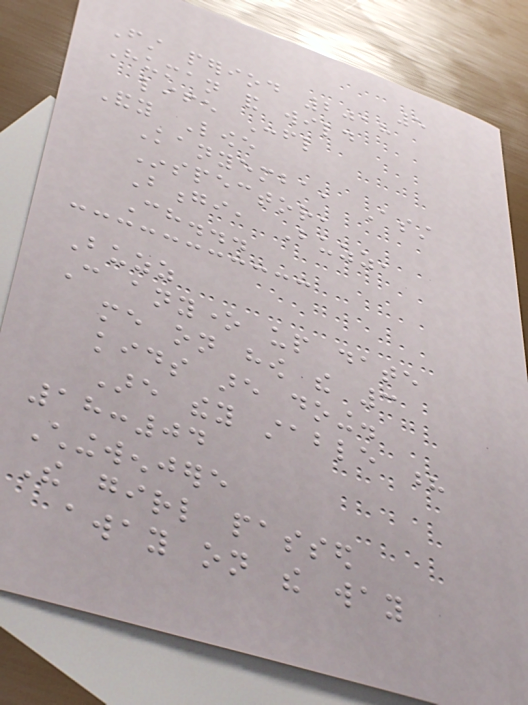5
First period 2018
Human and wild
life Confl
Andy Lowe
Kanyemba, Asst
Inspector,
Bongi, Buzz,
Ch...
Buzz
Can anyone up date
me on how the 3
kids are doing.
Are they stable ?
18:04
Chingwenjere
The girl passed
away on the way
